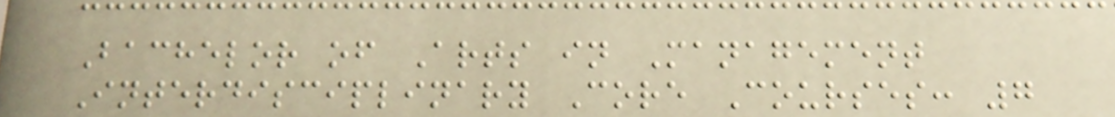Bachelor of Arts in Management
Interdisciplinary Core Courses: 7
